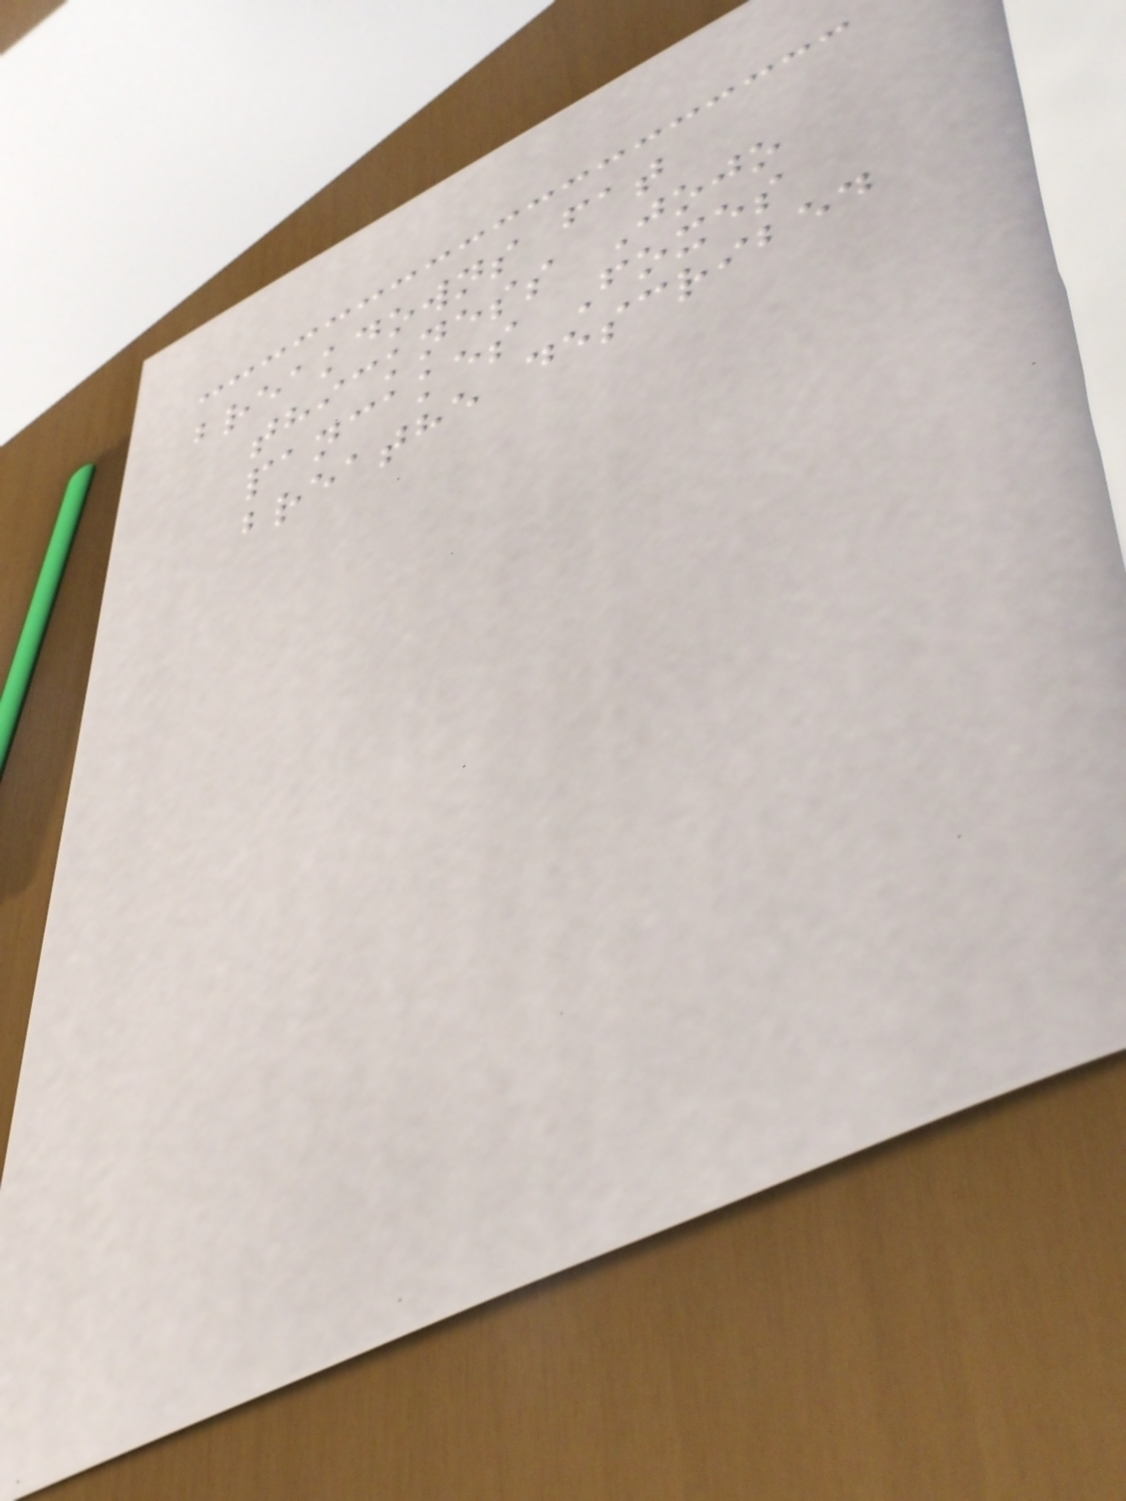breakdowns fat
thickness Jojo
pancakes Foxes
breathe described
